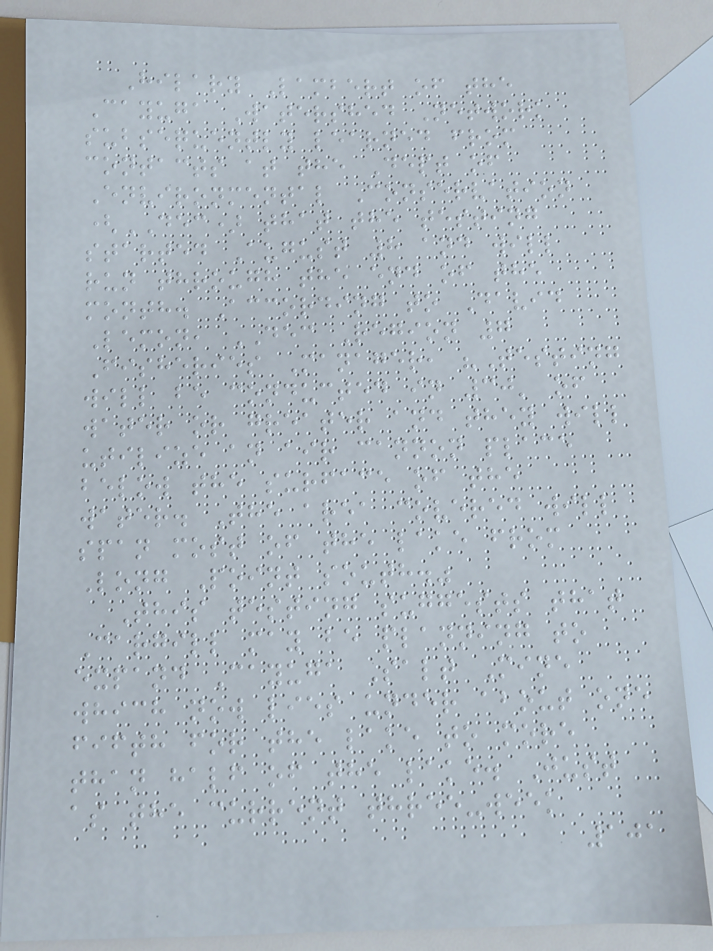Hilary Lambert of the
Cayuga Watershed Network
subsequently learned from
contacts at the Dept of
Environmental Conservation
(DEC) that the testing
started August 8 and will
run through the end of the
month. According to David
Lemon, DEC Region 7
Fisheries Manager, "Testing
will be conducted in 30' of
water or greater and they will
utilize an air cannon place
below the surface of the
water. The area covered will
span most of the lake from
Long Point south."
This testing suggests that
Cargill may be planning to
expand Cayuga Salt Mine
which now lies under about one
fifth for the lake to more
than half of the lake. Just
as the current three-week
101
